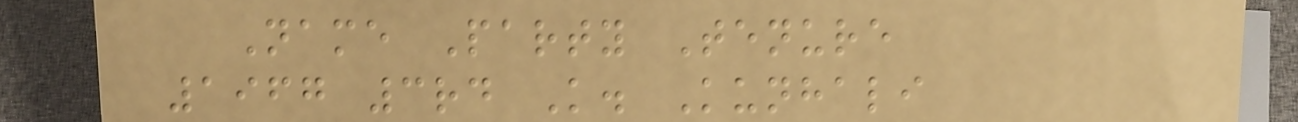Name Party Tenure
1967 3rd K. Kunhali
